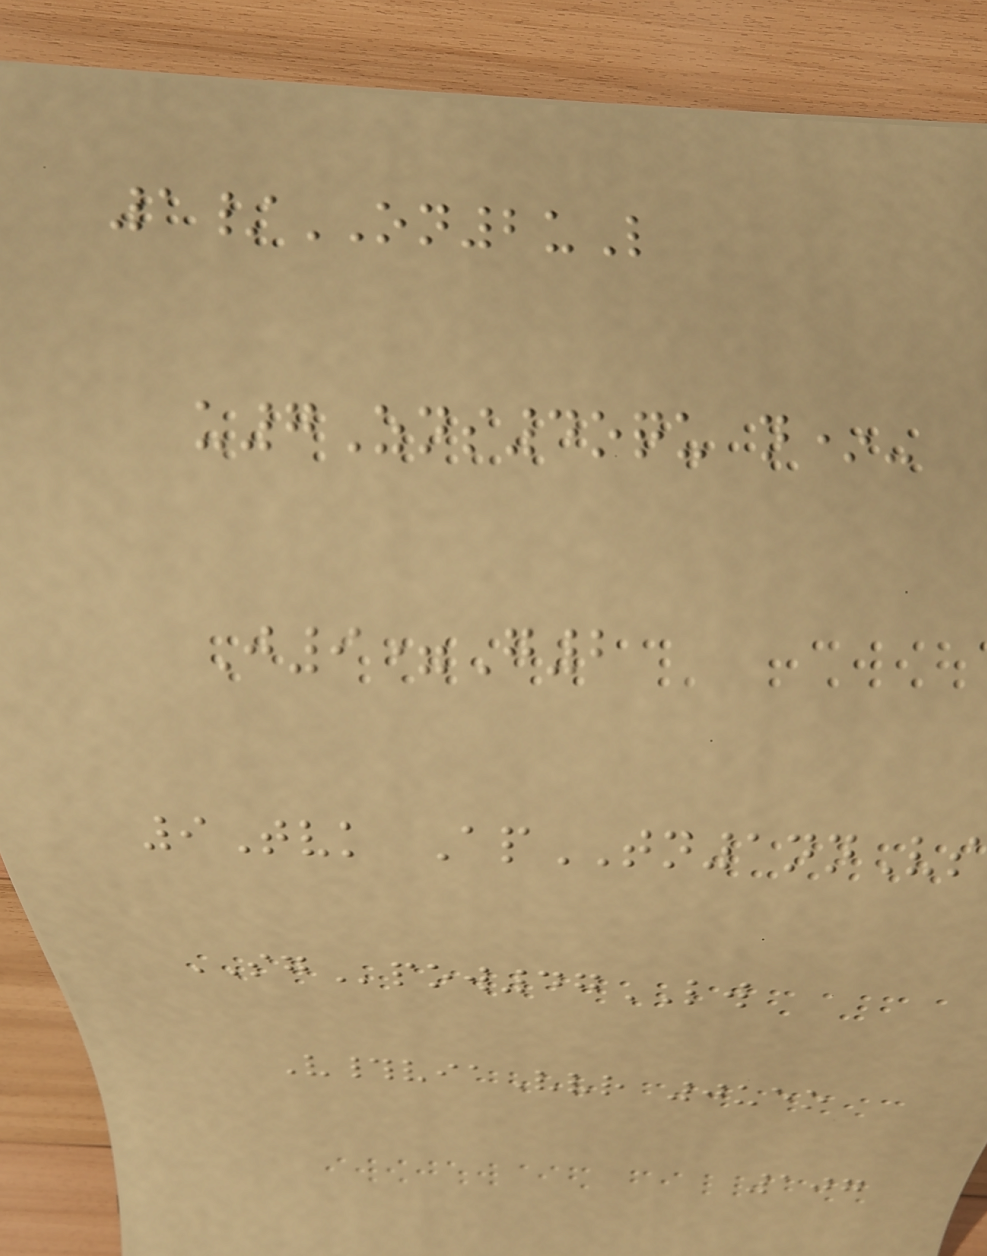1/ON2uL
u7Zns4oqu n*-
J9=G2
9Tvk ApTN1nnVs
SGpow47LW
V#viaVvr 0ueo
107
